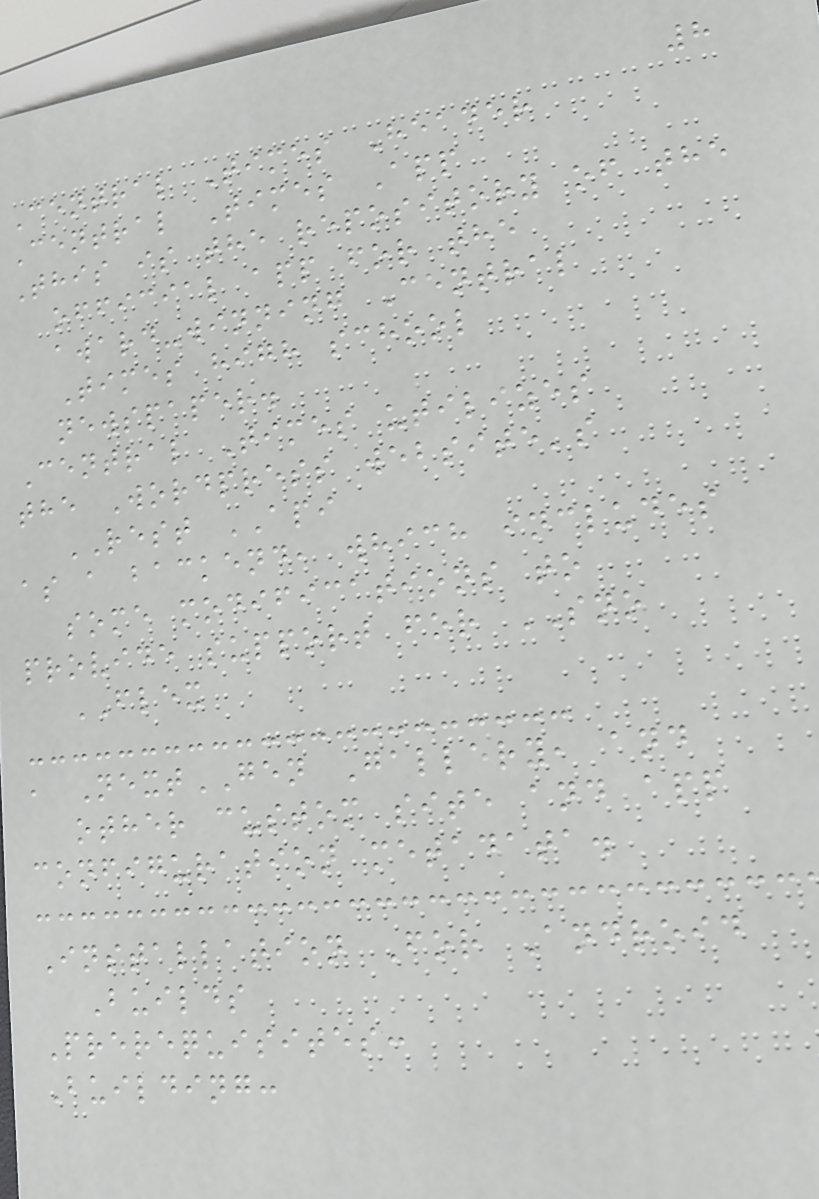8
Central Times Header
Central Times App
This is the repository of the
official app for the
award-winning Central
Times high school
newspaper.
Central Times utilizes
the Wordpress website's
REST API
as a backend, which includes
some modifications to
provide support for SNO
FLEX
, NextGEN Gallery, and
other custom site and app
configuration metadata.
Installation For Android
Builds
Prerequisites:
Building:
